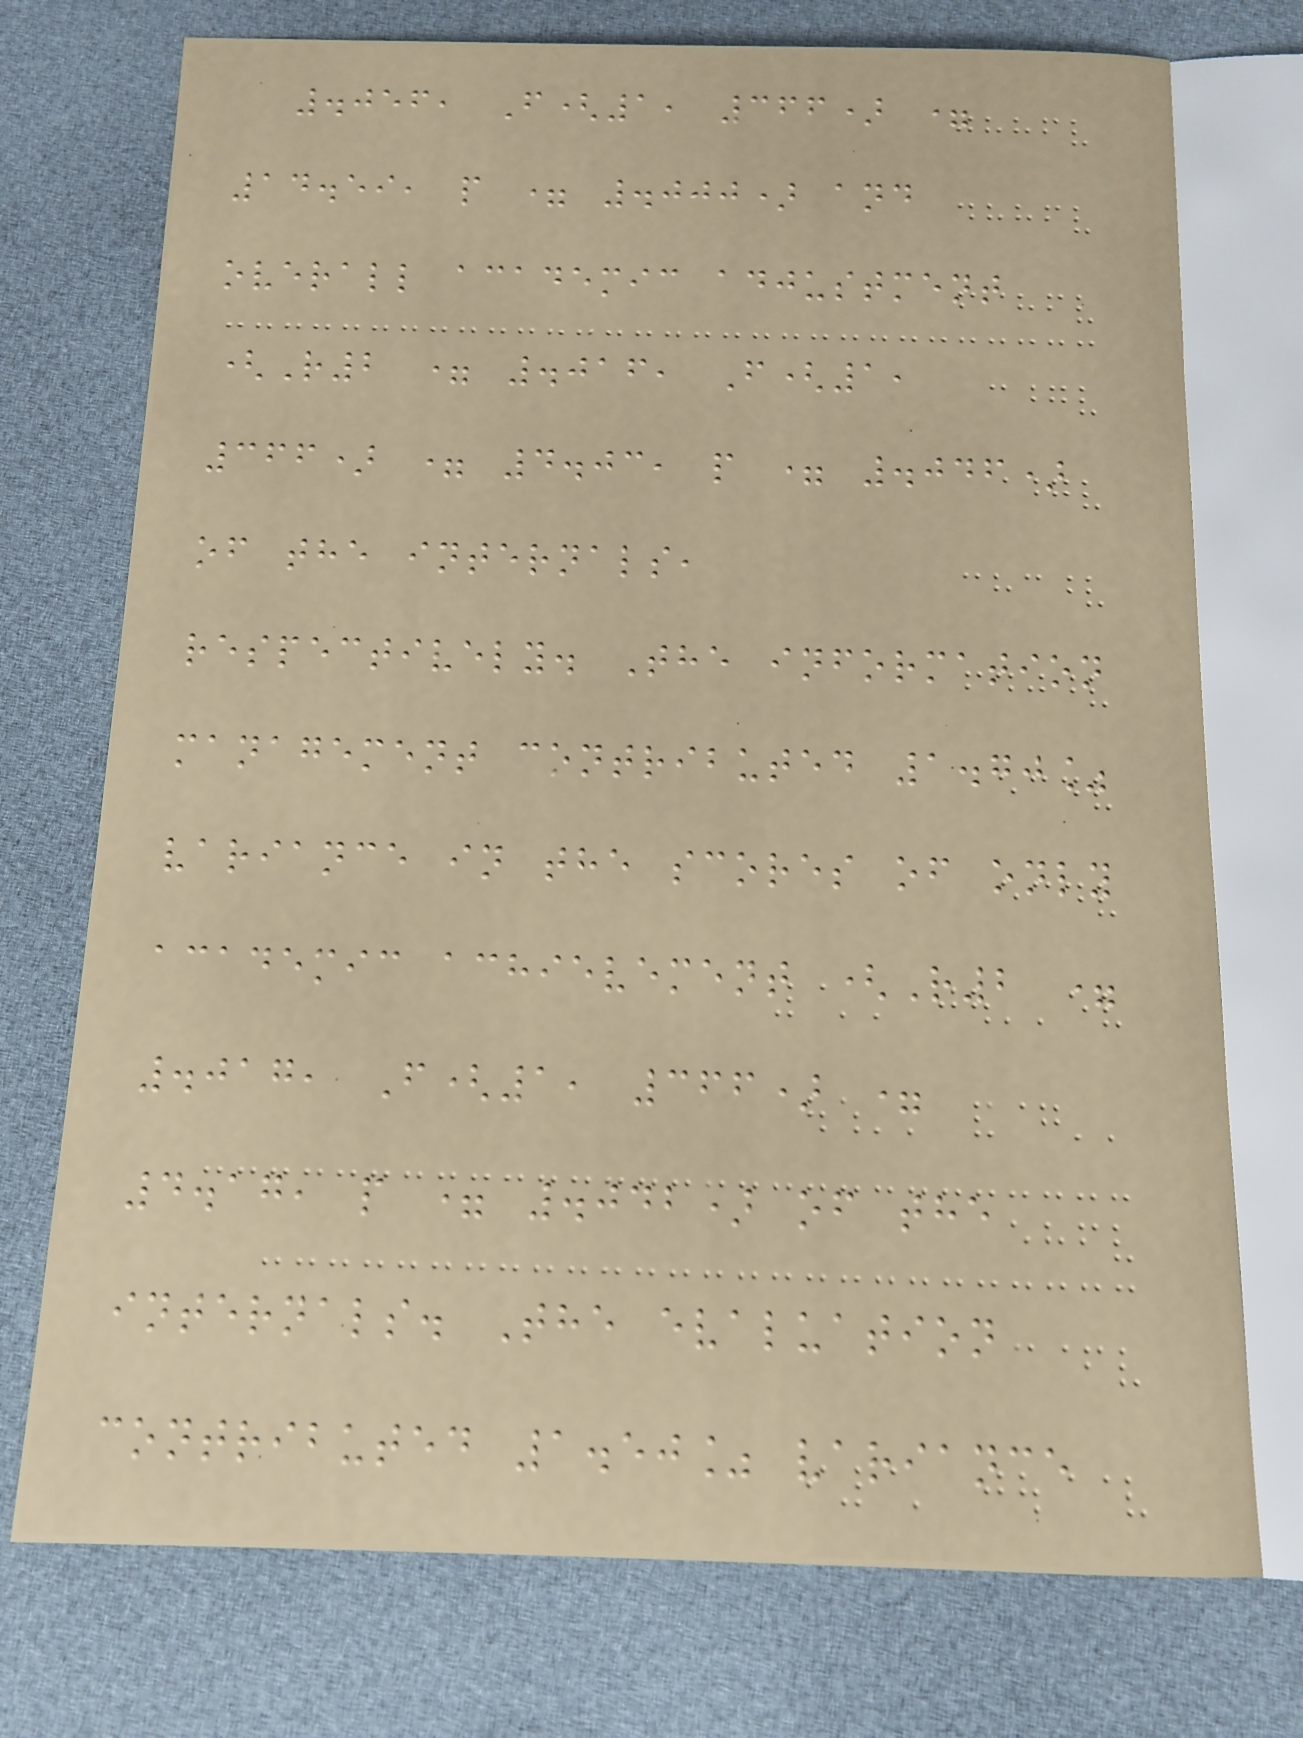.056, F(1, 366) =
14.59, p = .000) and
overall academic adjustment
(R2 = .016, F(1,
366) = 4.03, p = .046)
of the internals,
respectively. The information
management contributed 1.70%
variance in the scores of only
academic achievement (R2 =
.017, F(1, 366) =
4.17, p = .042) of the
internals. The evaluation
contributed 1.50% variance
